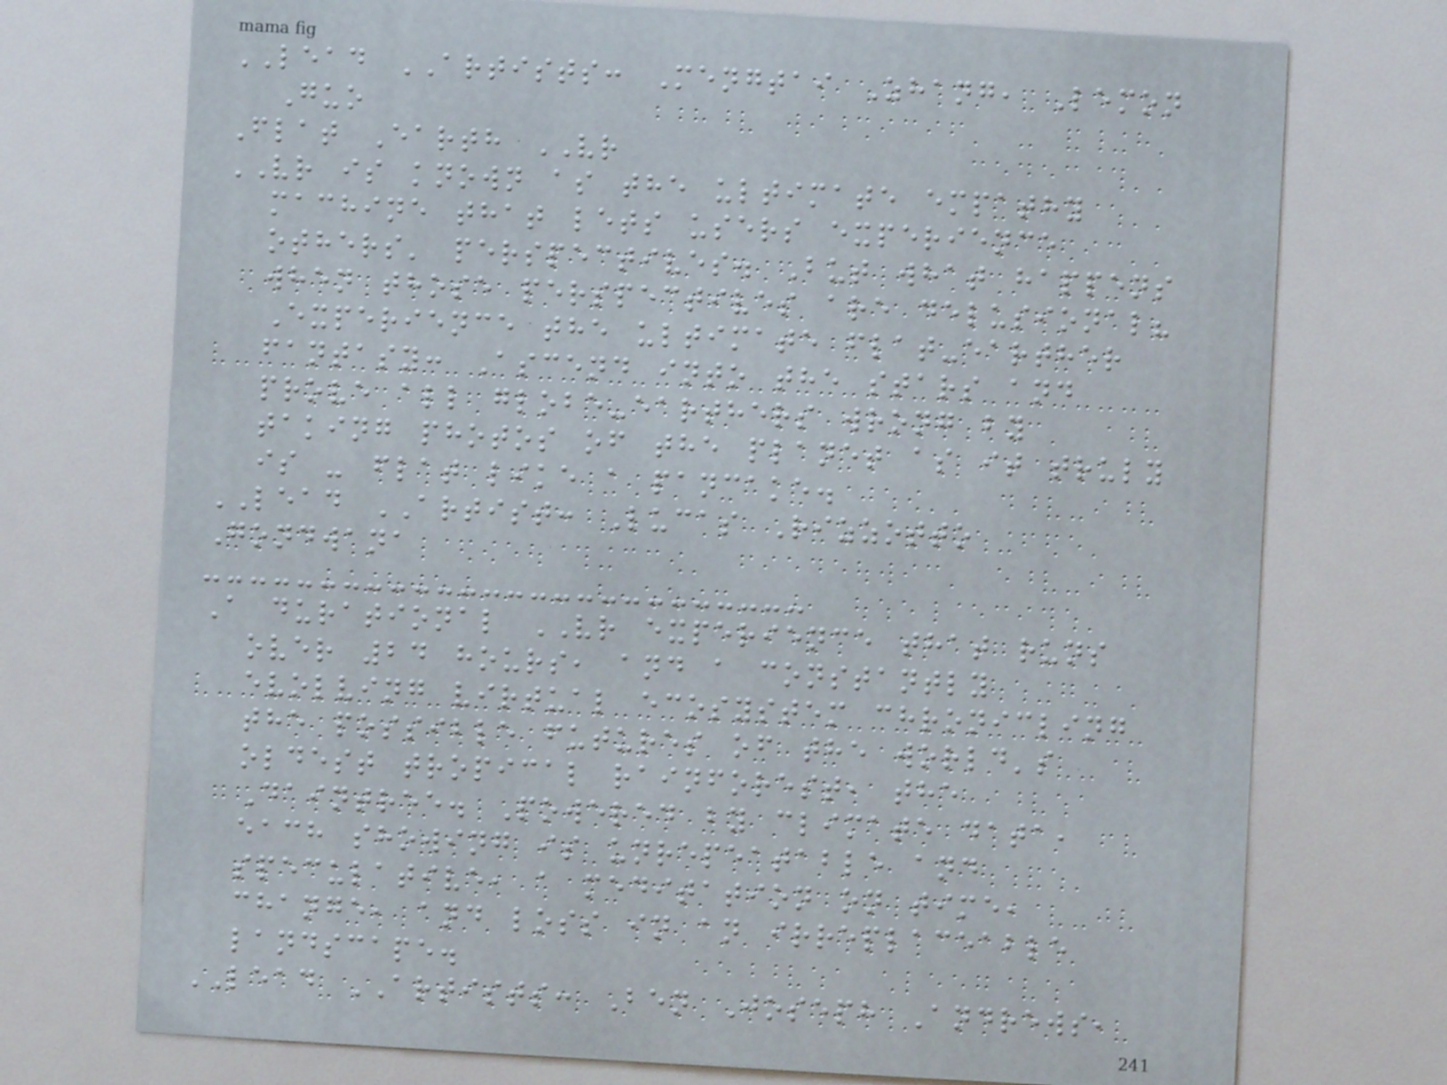LEAD ARTISTS: Mengtai Zhang, Lemon
Guo
Flat Earth VR
VR is known as the ultimate empathy
machine that lets users experience
others' perspectives. But what happens
when those perspectives are delusional?
Experience the ultimate flat-earther
fantasy: Ascend into the stars and
prove all globe-earthers wrong by
taking photos of the planet as it truly
is - flat like a pancake.
LEAD ARTIST: Lucas Rizzotto
Gondwana
A durational VR experience that runs
over 24 hours, and a constantly
evolving virtual ecosystem chronicling
the possible futures of the world's
oldest tropical rainforest, the
Daintree. Powered by climate data,
each showing is unrepeatable and
speculative, a meditation on time,
change, and loss in an irreplaceable
landscape.
LEAD ARTISTS: Ben Joseph Andrews,
